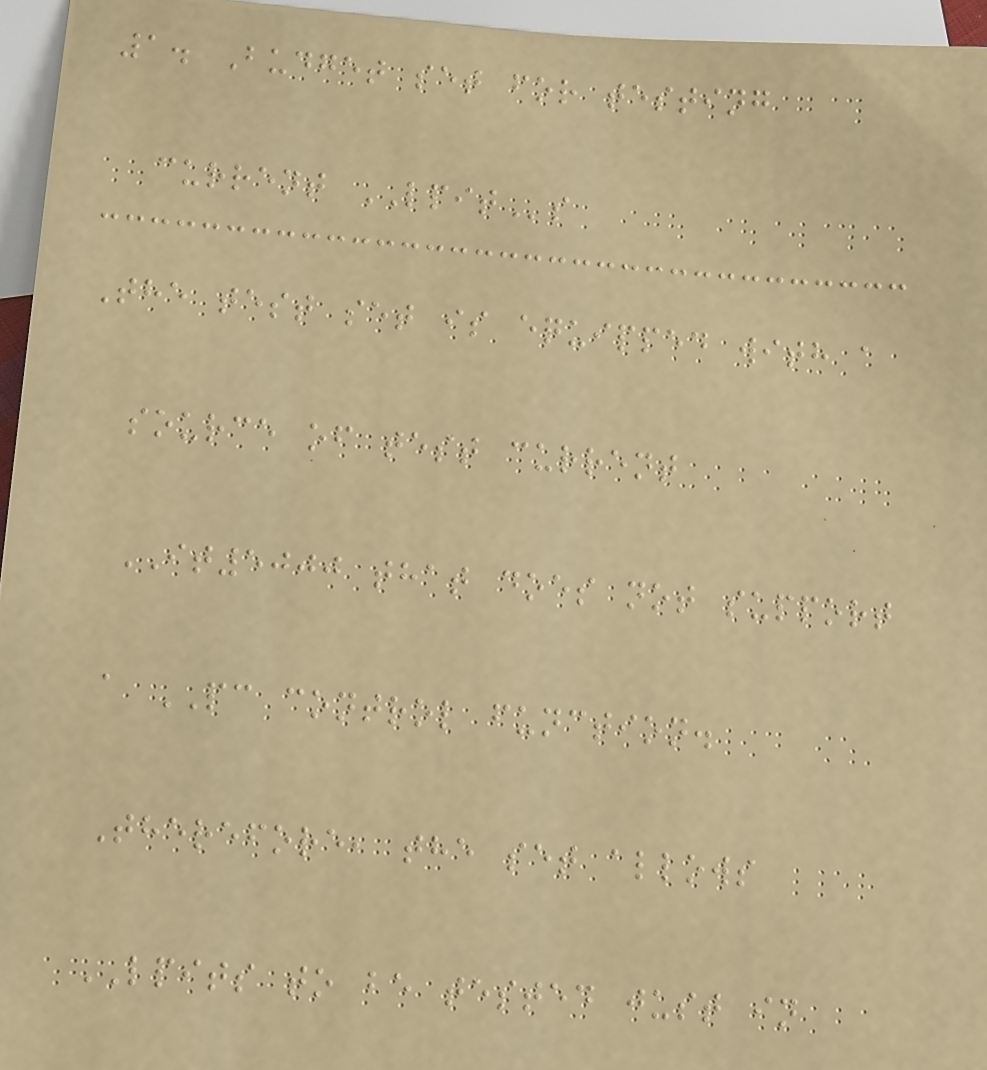1. Budget set for testing
current LPITs
The test set is equipped with a
source of test current
IT5000 that does not support
a PC control function.
Therefore, the set allows
LPITS to be tested just in
